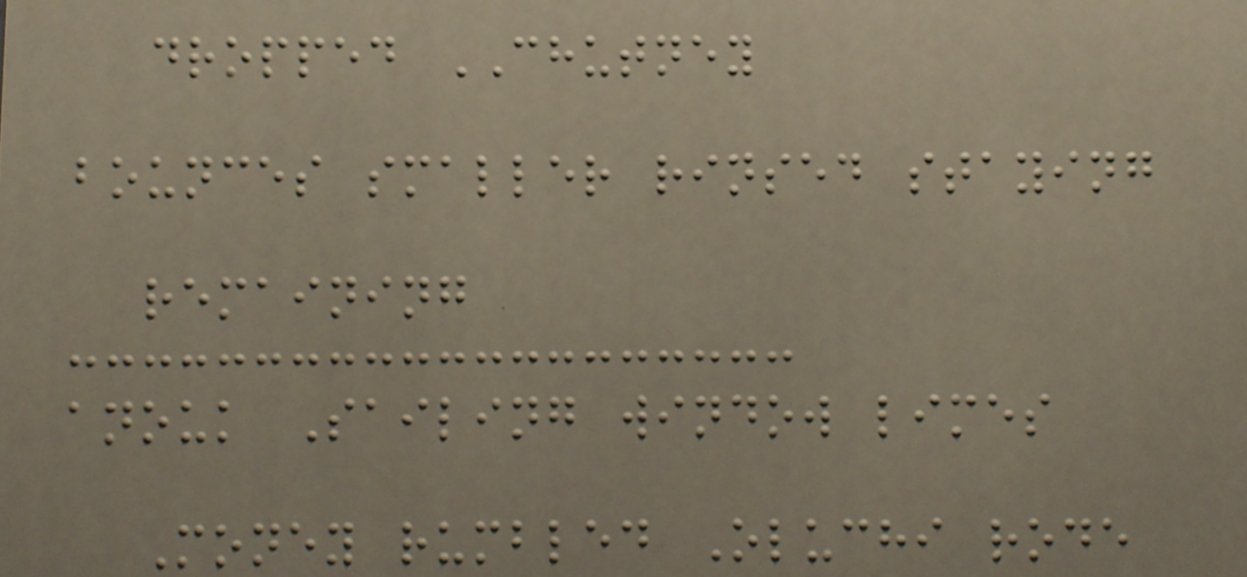dropped CHUTNEY
bounces smaller rinsed staying
remaining
anouk Sailing window limes
Money rumbled Oluchi rode
